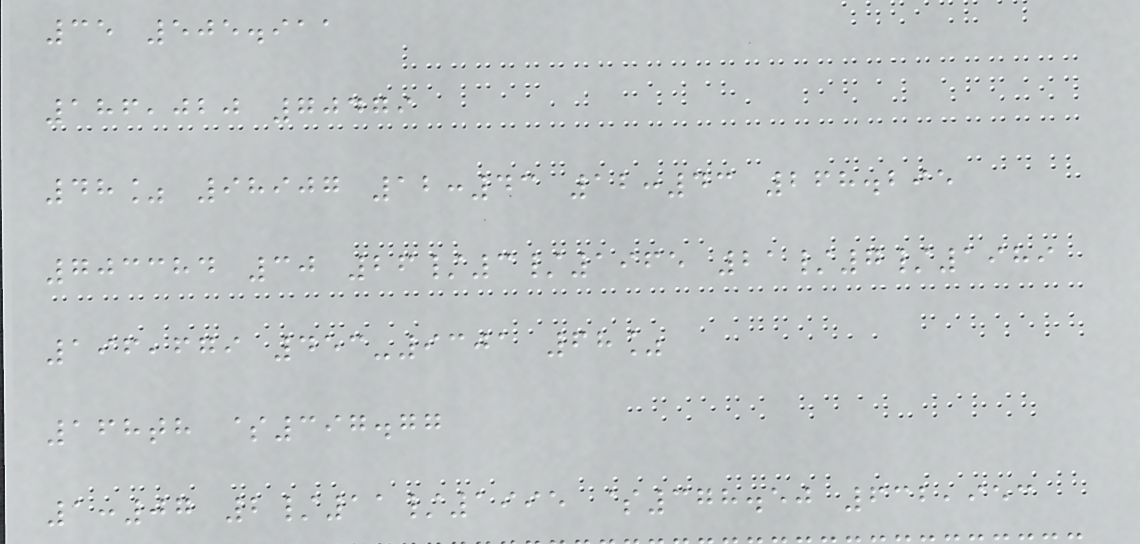35 505.911
186,020 70479
48% 98907 12:43 12:43 268.295
703384 30 26/3/1965 21/7/1989
196,679 453-9301 68%
168th $397.77
1:07 2/11/1995 $378.50 632,953
